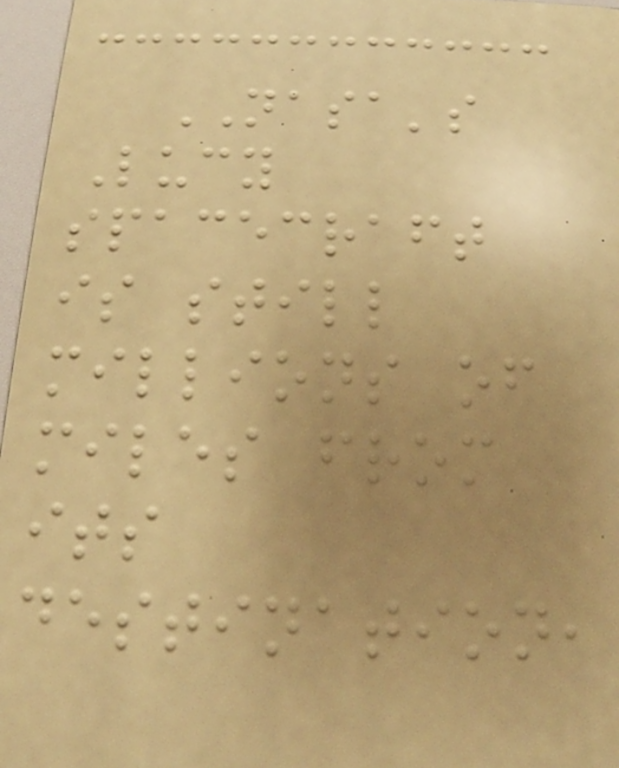NASA's
Lucy
spacecraft
is still
millions of
miles from
its
destination,
